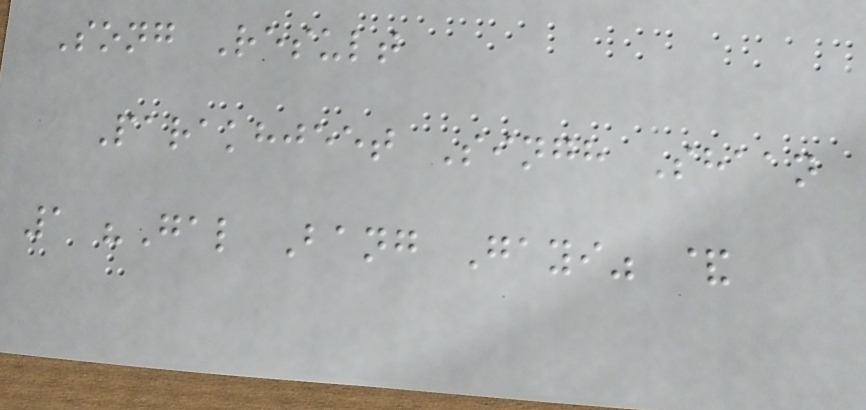Song Result
Parakhjeet Singh Shaan
1 "Gal Bang Gayi" &
